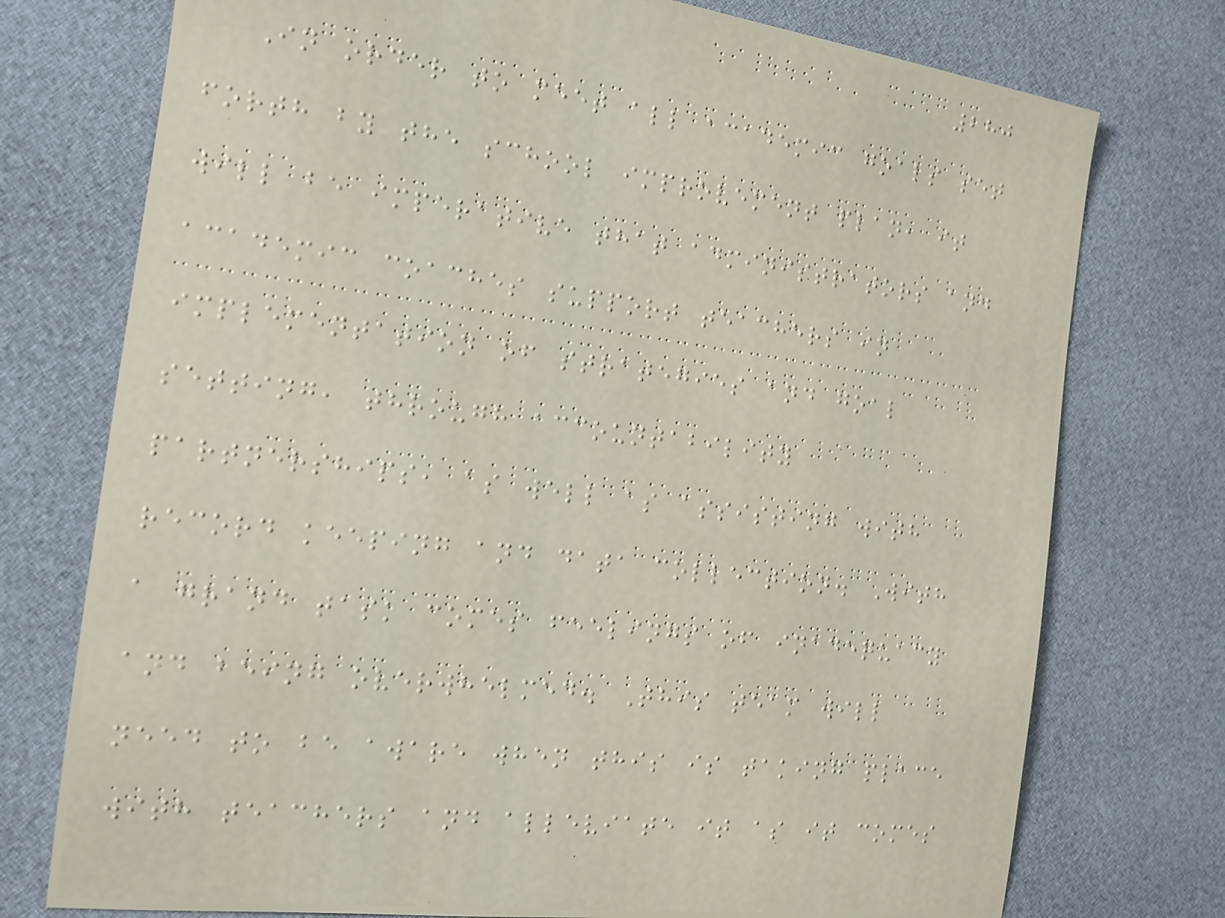280
In order to meet all academic goals set
forth by the school improvement plan, it
will be imperative that administrators and
academic coaches support teachers in
implementation of strategies and goal
setting, through accountability
partnerships, as well as assisting with
record keeping and data collection. With
a grand task comes feelings of inadequacy
and being overwhelmed. This team will
need to be aware when this is taking place
with teachers and alleviate it as it comes
